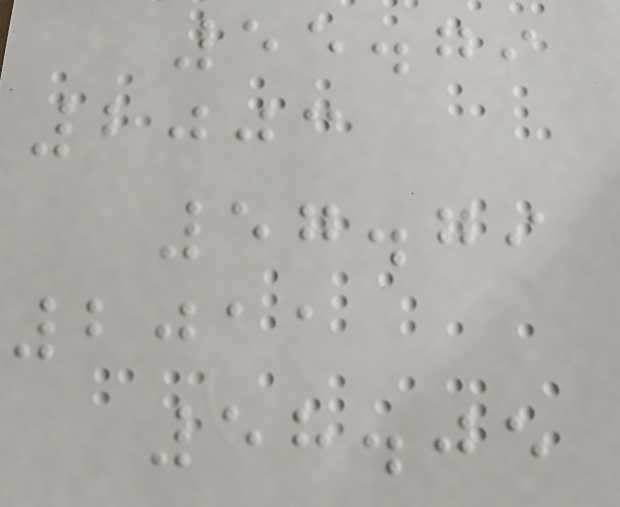55.79
2003
57.79
2011
58.05
